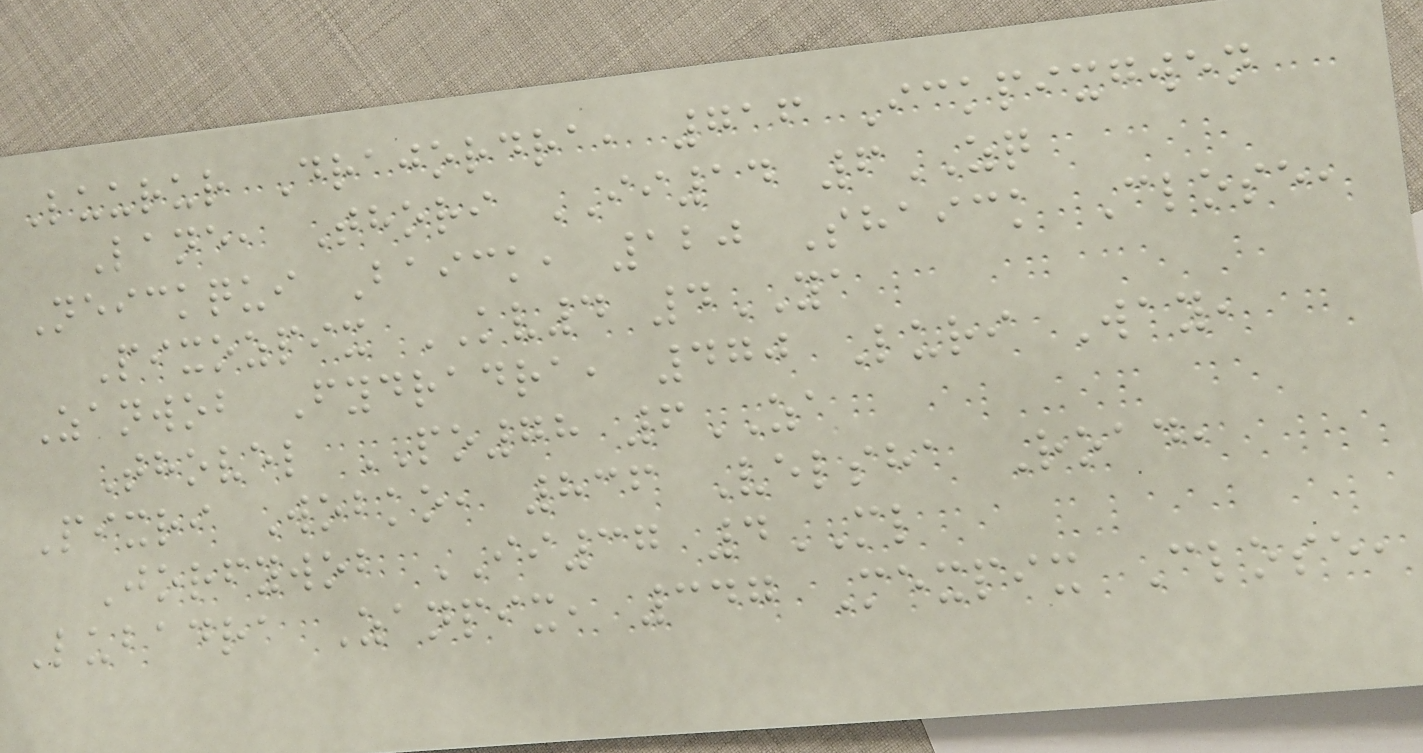Luurur Drajordra, 716 Ickpixgwen
Lane, Thori II14 6ZQ
Neickqui Baick, 120 Shaick Close,
Pixozpix KV4 4YA
Zanwob Fydradra, 470 Luri Way,
Thovel PO78 6ZA
Pixri Wobko, 836 Velsha Road,
Jorfywob II37 4ML
Lubadra Zanpix, 347 Mexpix Close,
